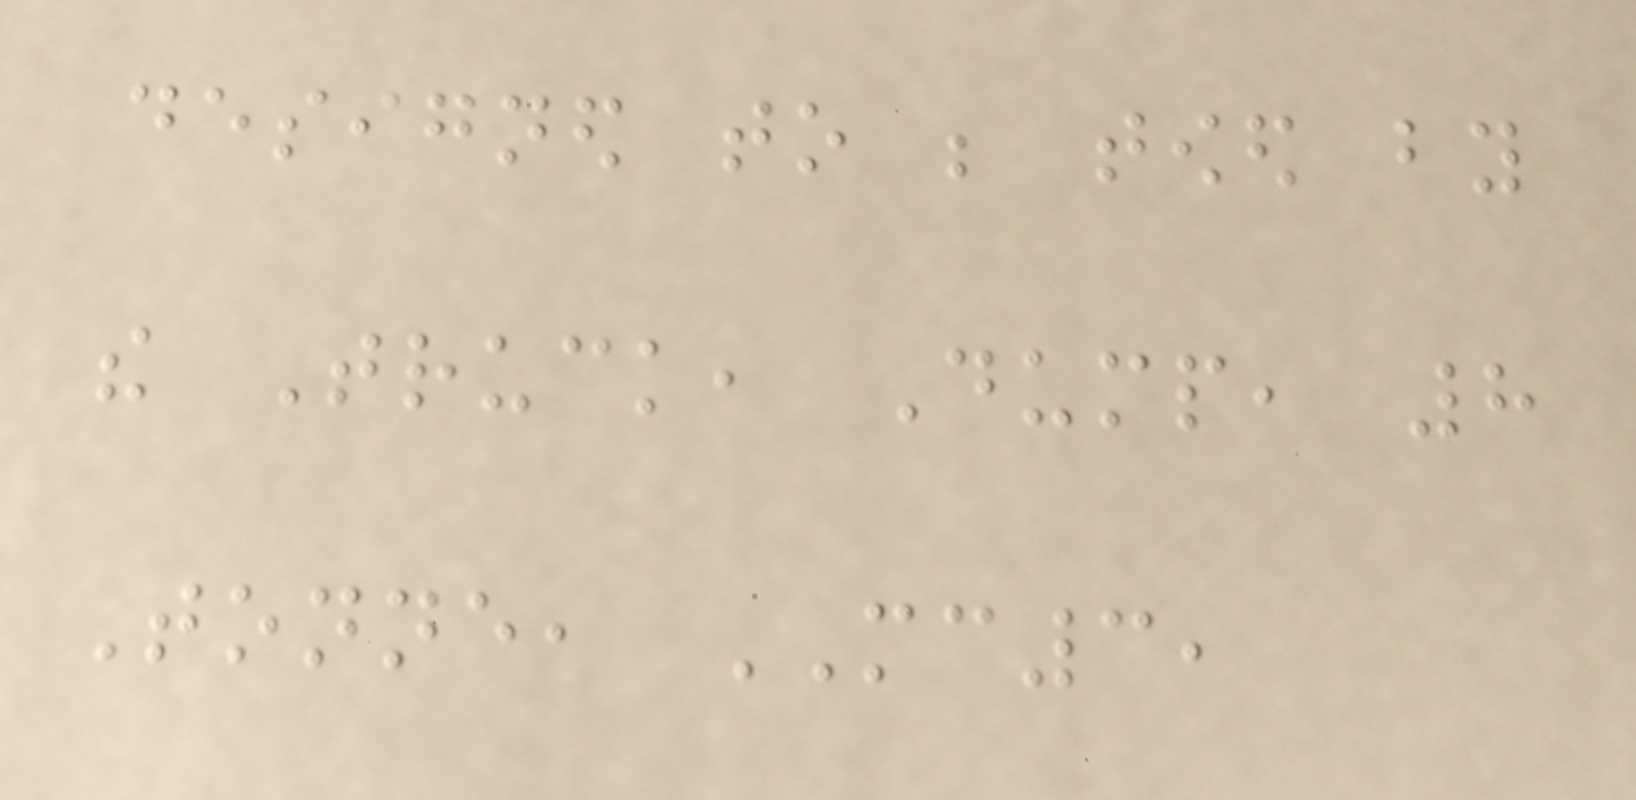designed to be towed by
the Truck, Dump, 8
Tonne, MC3,
